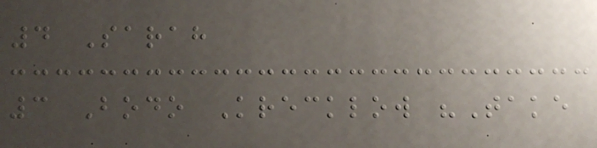4 Sarah
3 Bodo Krecklow "Take
